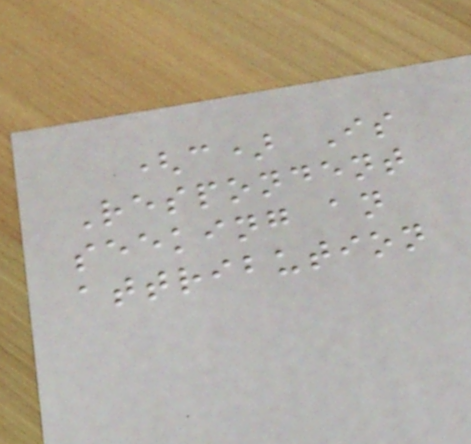(c) Is
Respondent
seeking an
attribution
